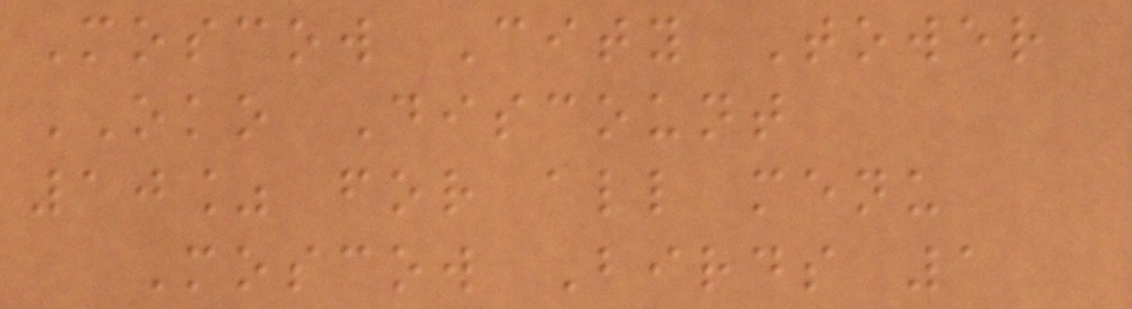Moscow City Tower
OKO Discount
10% for all menu
Moscow Birds 1
